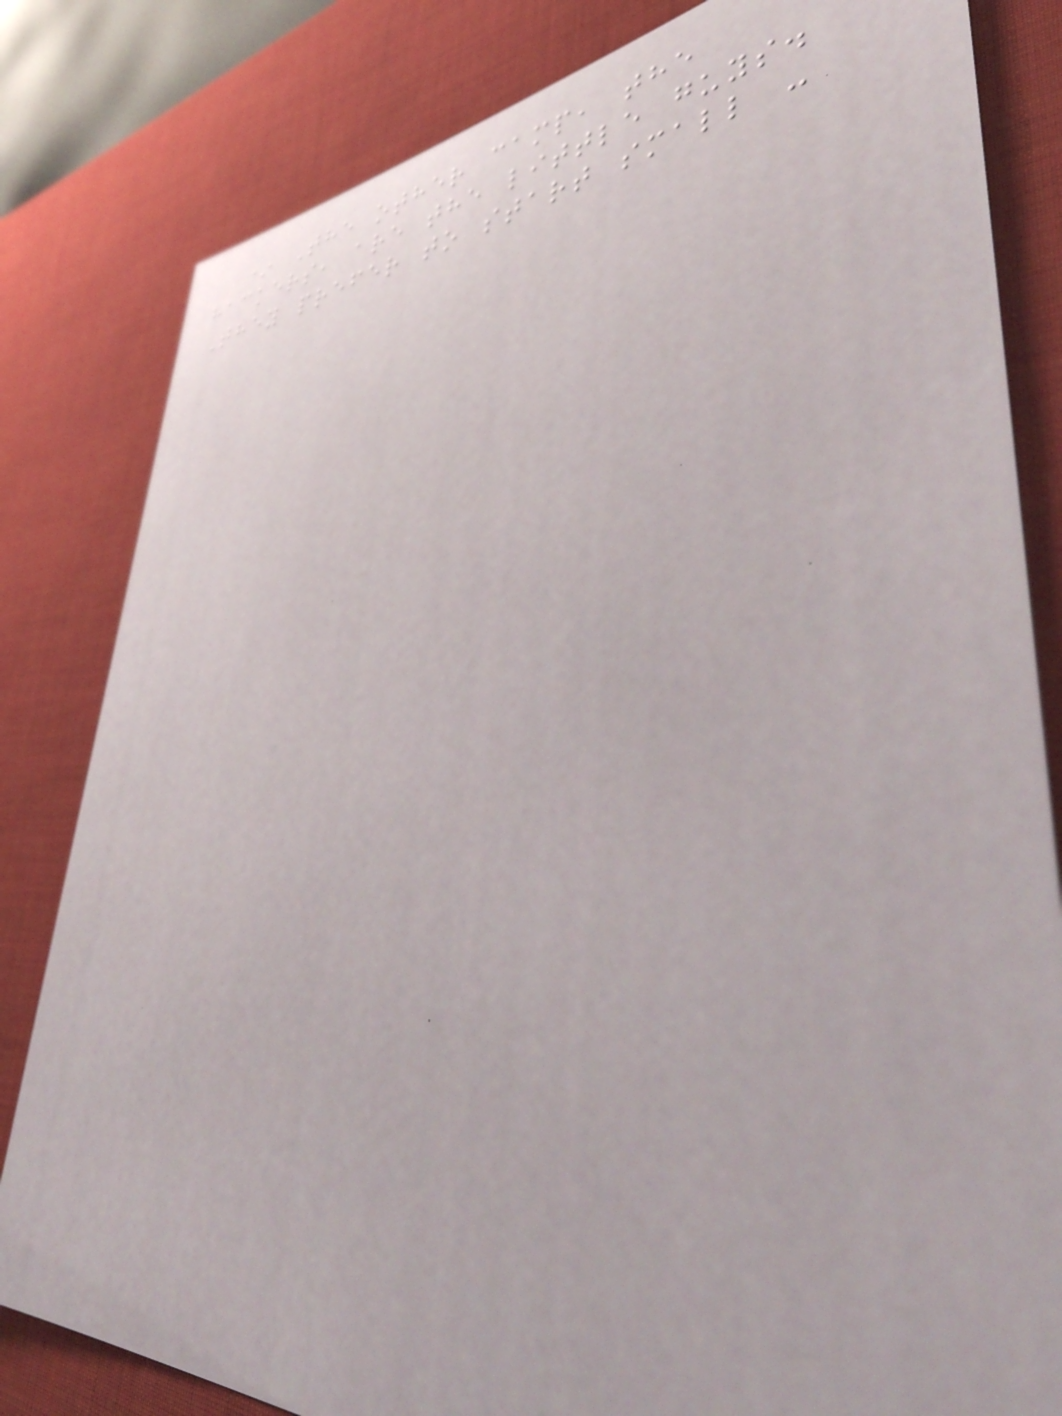* The other camp, the
hackers, are the little guys.
They prefer to start small -
